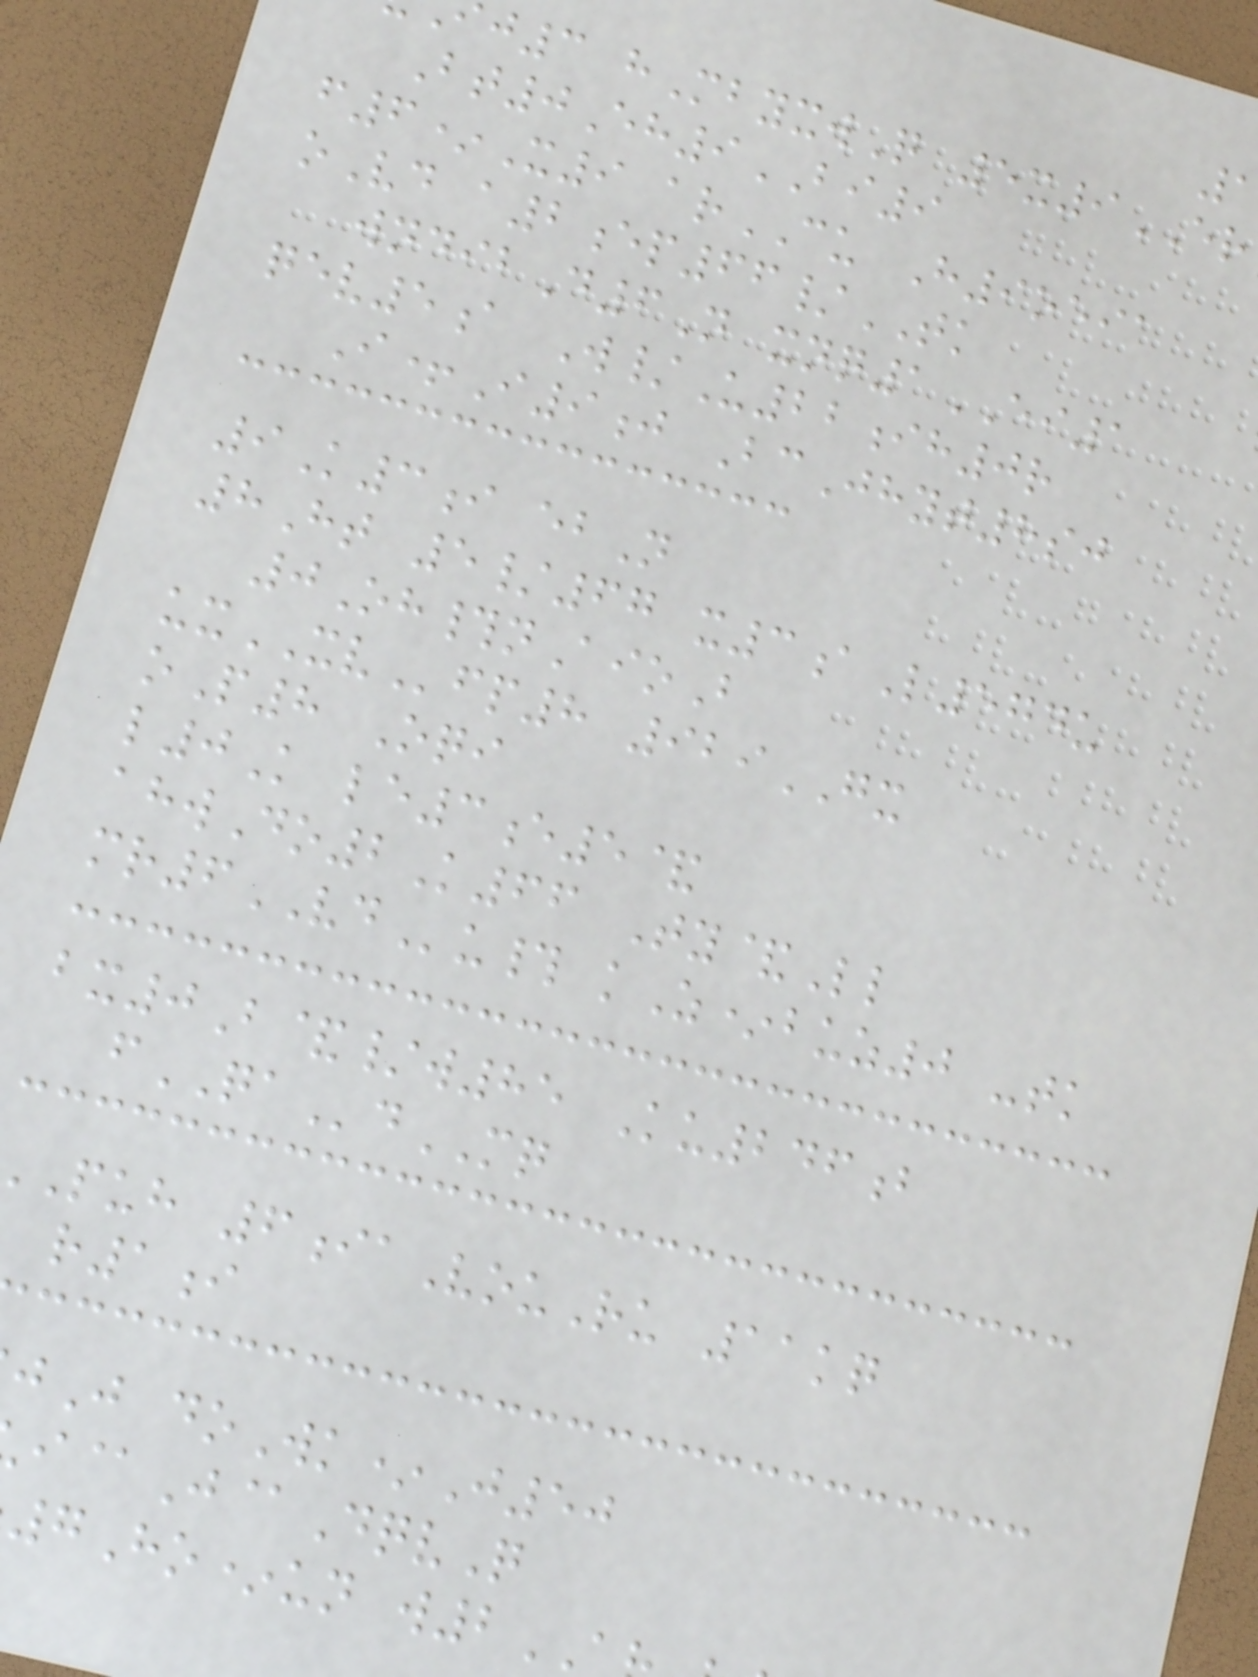j3 hMbyxwQ 5x9ER
Bt0Eh9BI9
f6*X9 arCU H9oeia
oVd a2ep66/TK
wndibD6N xnq1EI1
qev5a W/U22ih0r
I+I9j BcJhyt8sj
9K3i ebN
8Ht 5/67 x3aL574u
0Oh#nAioB
uxXVfp8 929GX
oP8 Oqi
l0K le3e5&
ahwDo2K66 Ty&Ll
mr6VDu# kZ*buz0 -tk
bx0B&/w85 Ku246b
fQAdMQ
puh 6iaVouRu 11kq
r1i
jJ doWk*J50
i@J@DqvQ
7Ho*un w2
